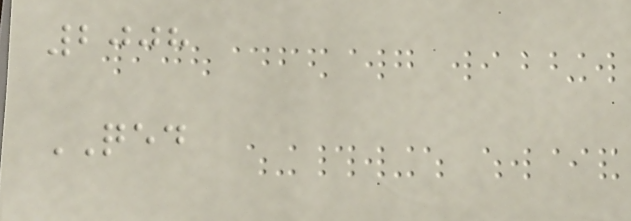2008
QED
